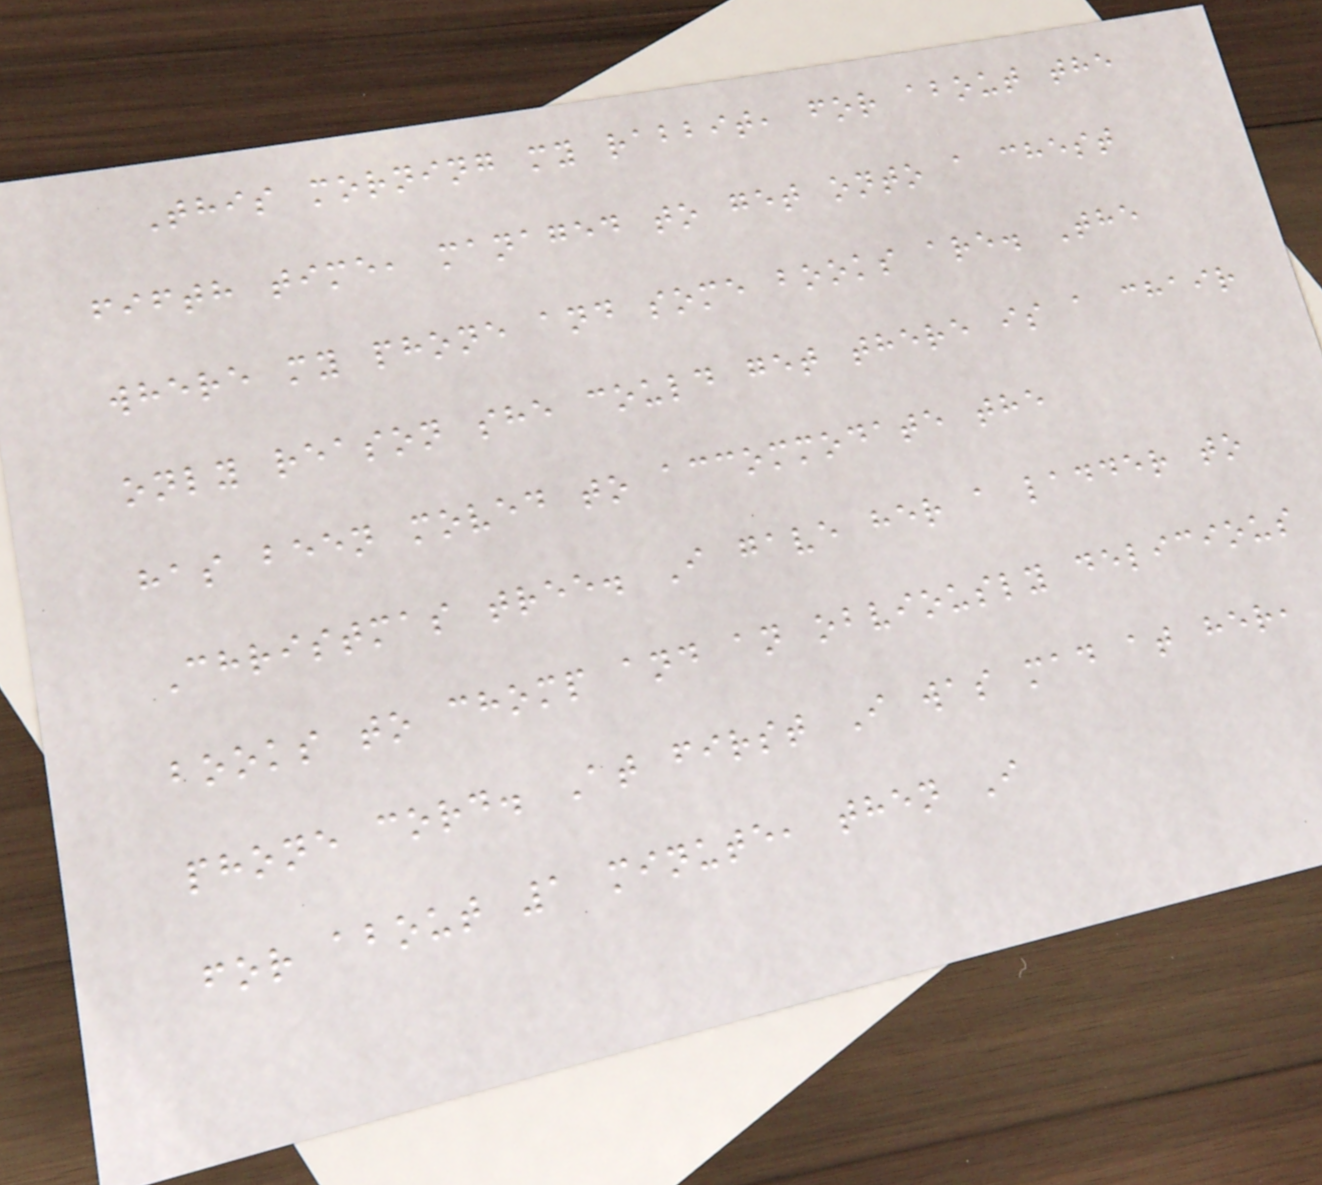This morning my rabbit, for about the
fifth time, managed to get onto a chest
where my phone and some books are. The
only reason she could get there is a chair
has been moved to accommodate the
Christmas tree. I gave her a ladder to
books to chomp and an obviously delicious
phone cord. At first I was mad at her,
for about 1 minute, then I
